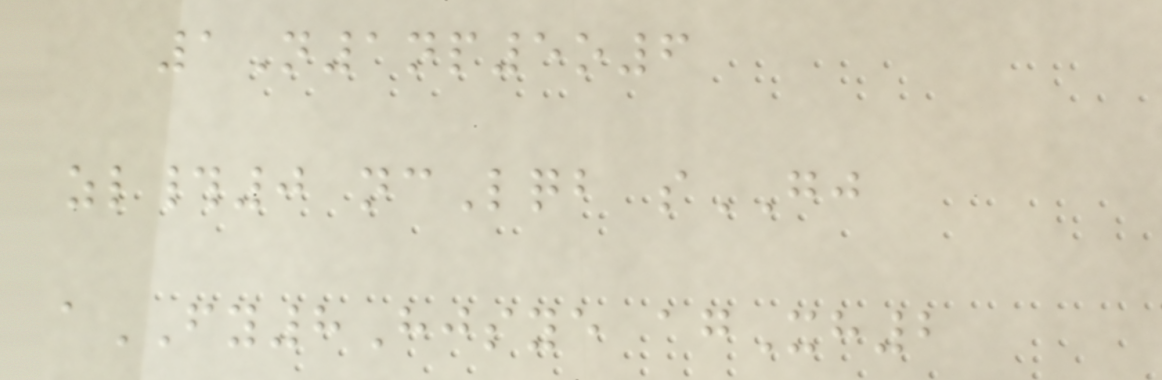1N1np5o6
zl#0 ncLqb sGJ
aFY8Hjsye agXh2
